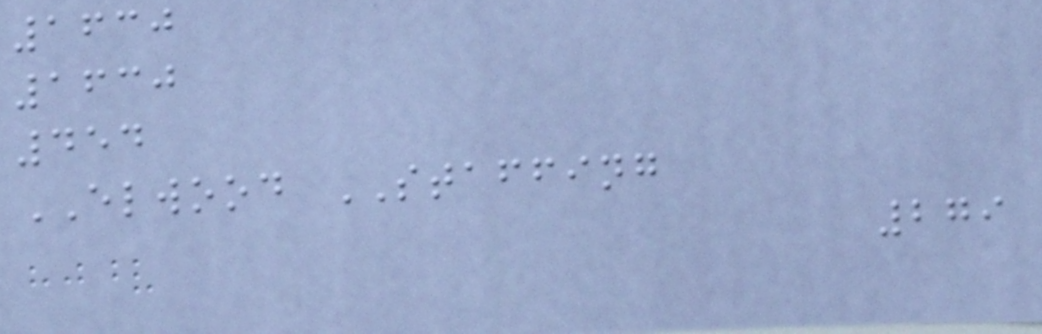1630
1630
454
ELWOOD STAFFING
279
